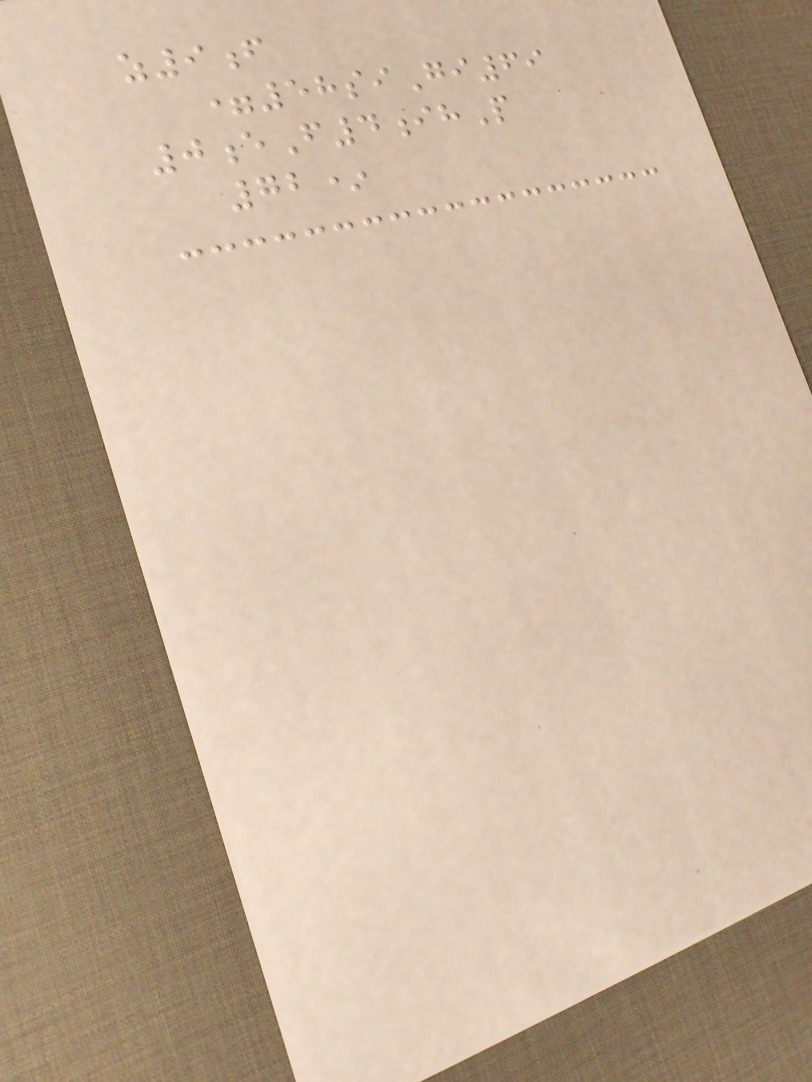z9f
=58siGi69
0eF4ihP
72*
